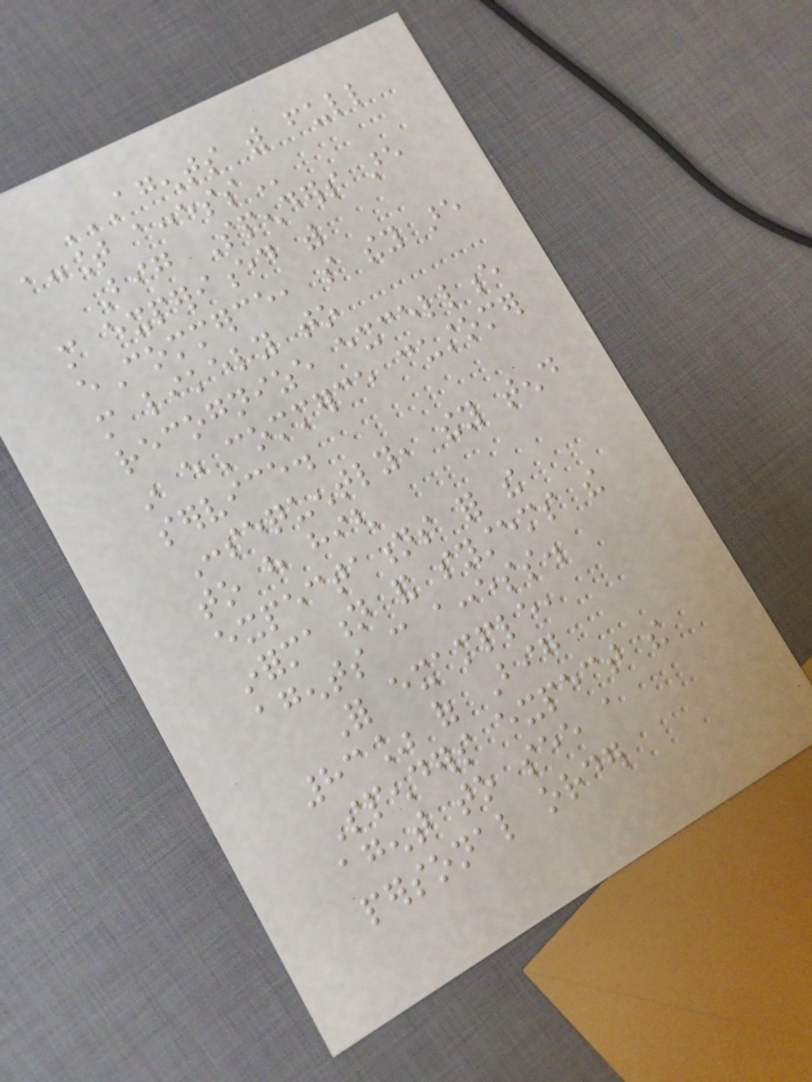AGENTS WITH FULL
ACCOUNT ACCESS
Big Spenders are
more experienced with
eCommerce, so they are
more likely to
recognize excellence
in eCommerce customer
service.
Consequently, they tend
to have high
expectations for the
information and systems the
agents can access.
For example,
83% of Big
Spenders expect the
agent to see a
personal order
